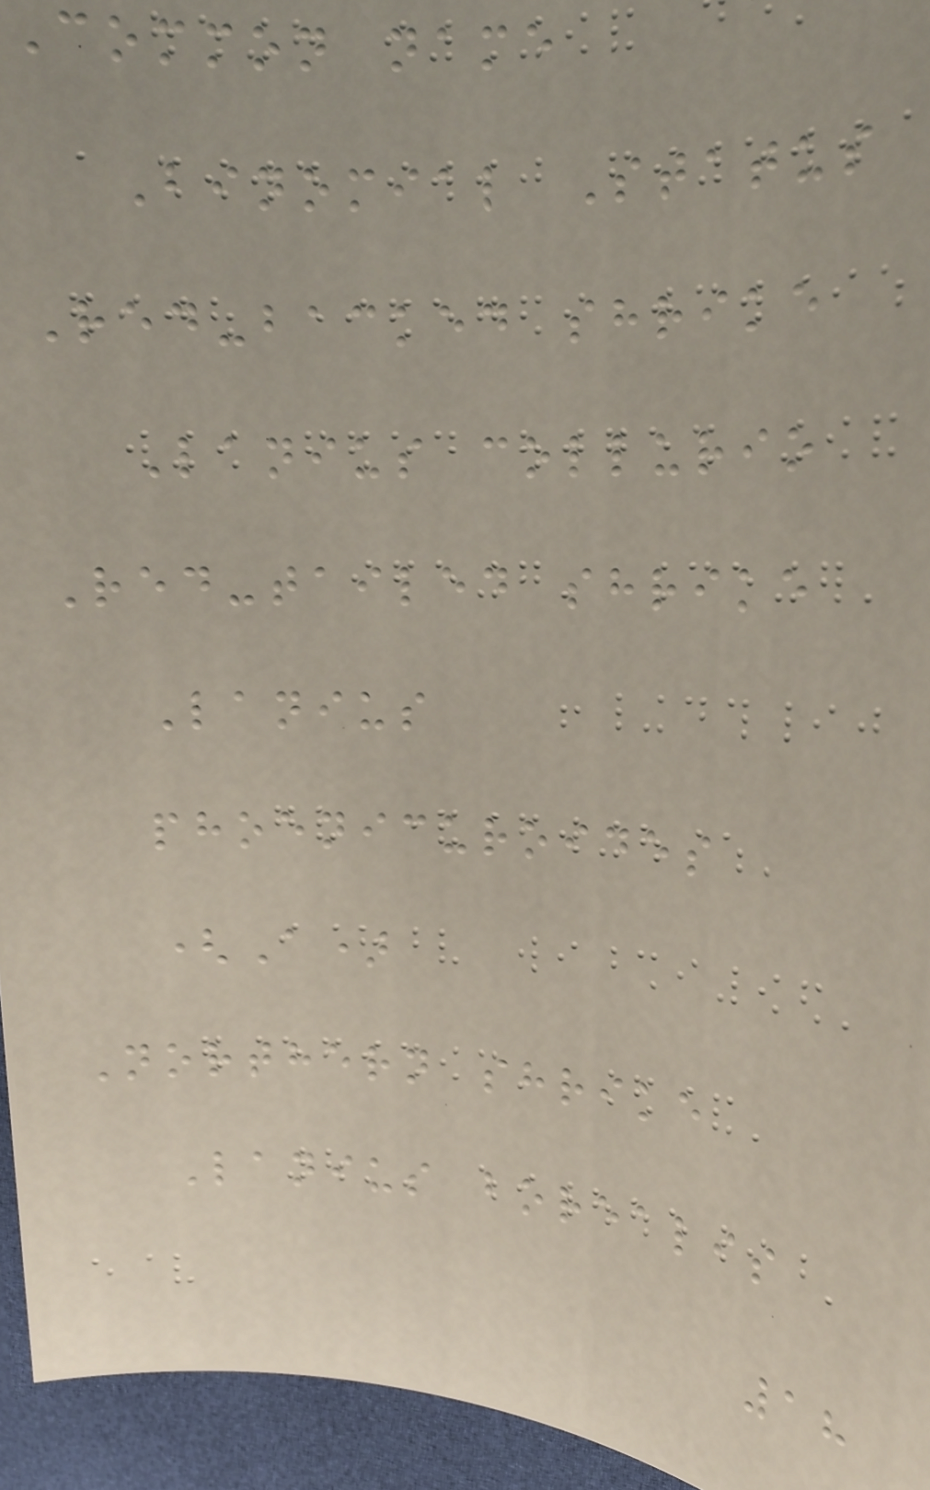Common name
Binomial Status
Red-backed shrike
Lanius collurio
Red-tailed shrike
Lanius
phoenicuroides
(A)
Northern shrike
Lanius borealis
18
